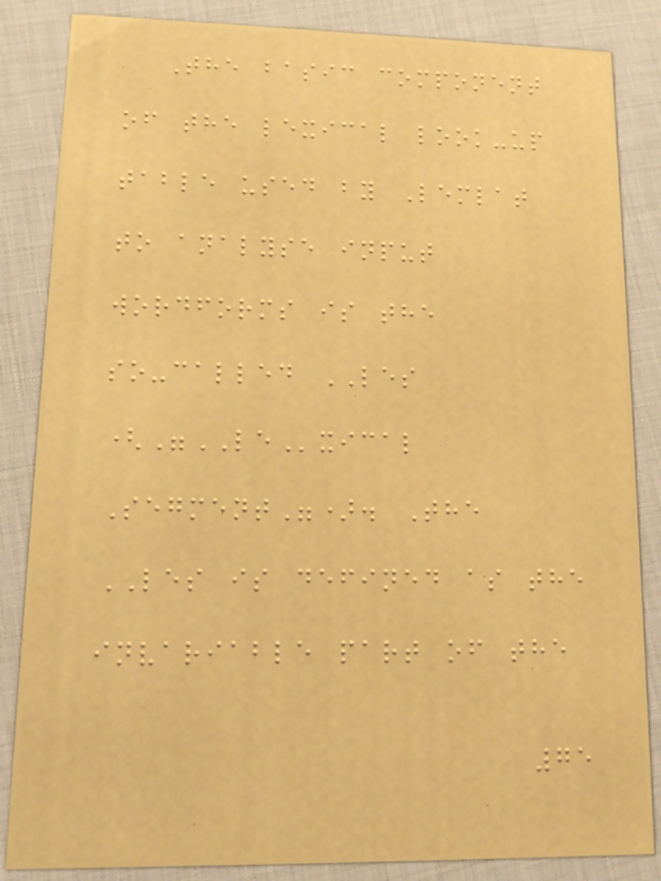The basic component
of the lexical look-up
table used by Lemlat
to analyse input
wordforms is the
so-called LES
("LExical
Segment"). The
LES is defined as the
invariable part of the
75
